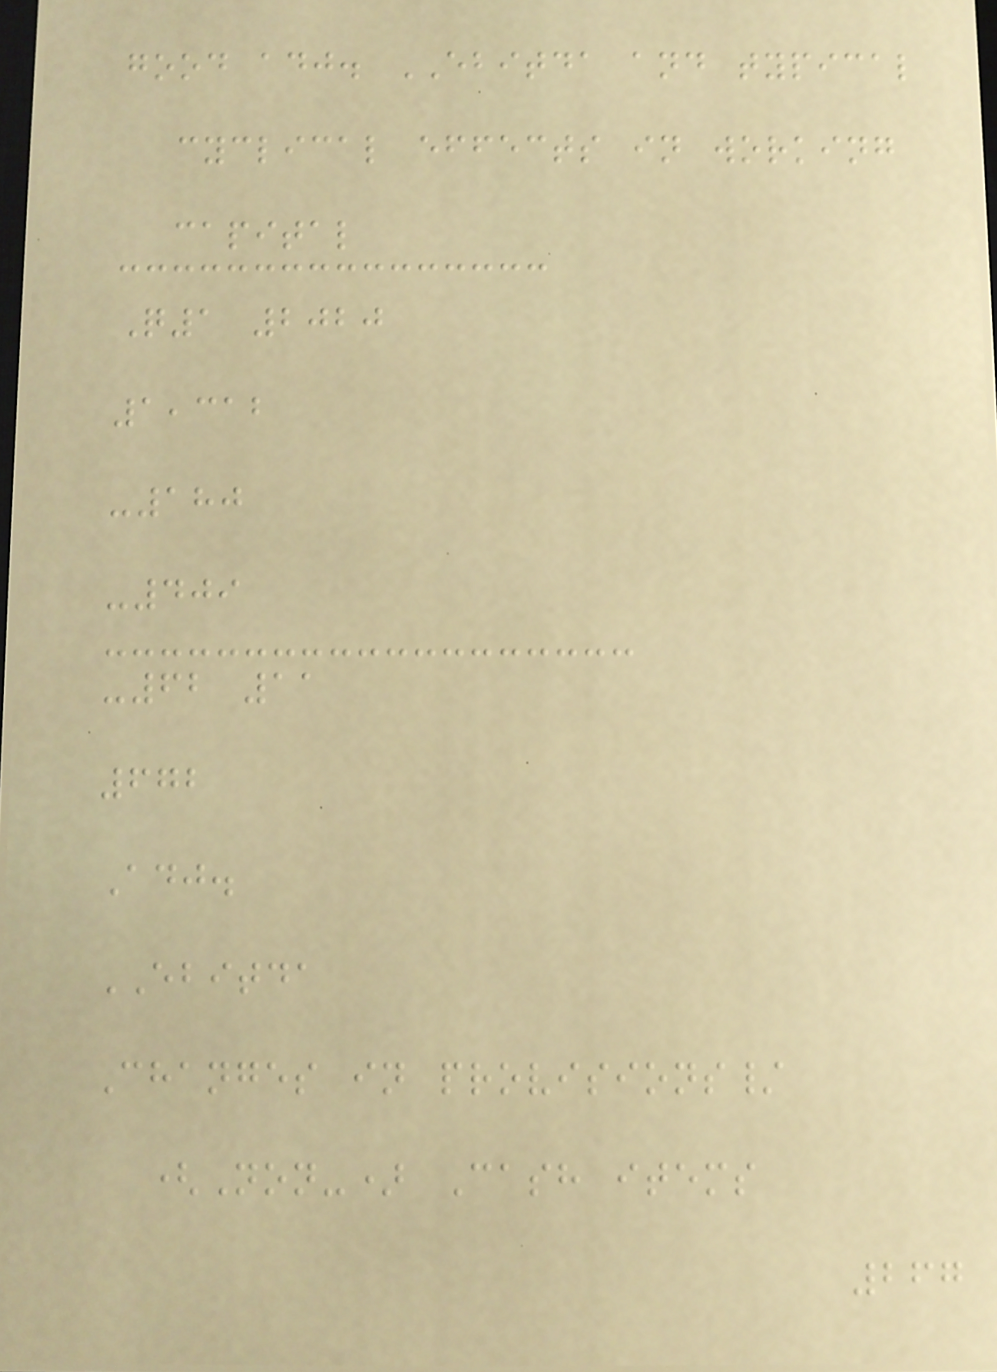good adj. EBITDA and typical
cyclical effects in working
capital
Q1 2020
1,312
-180
-409
-62 11
672
Adj.
EBITDA
Changes in provisions/
(Non-) Cash items
267
